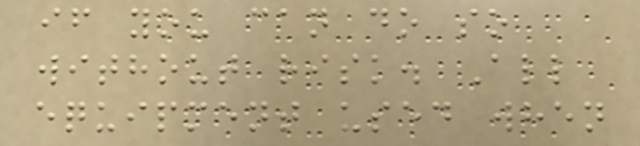if you can do so
without risk. All
equipment used when
